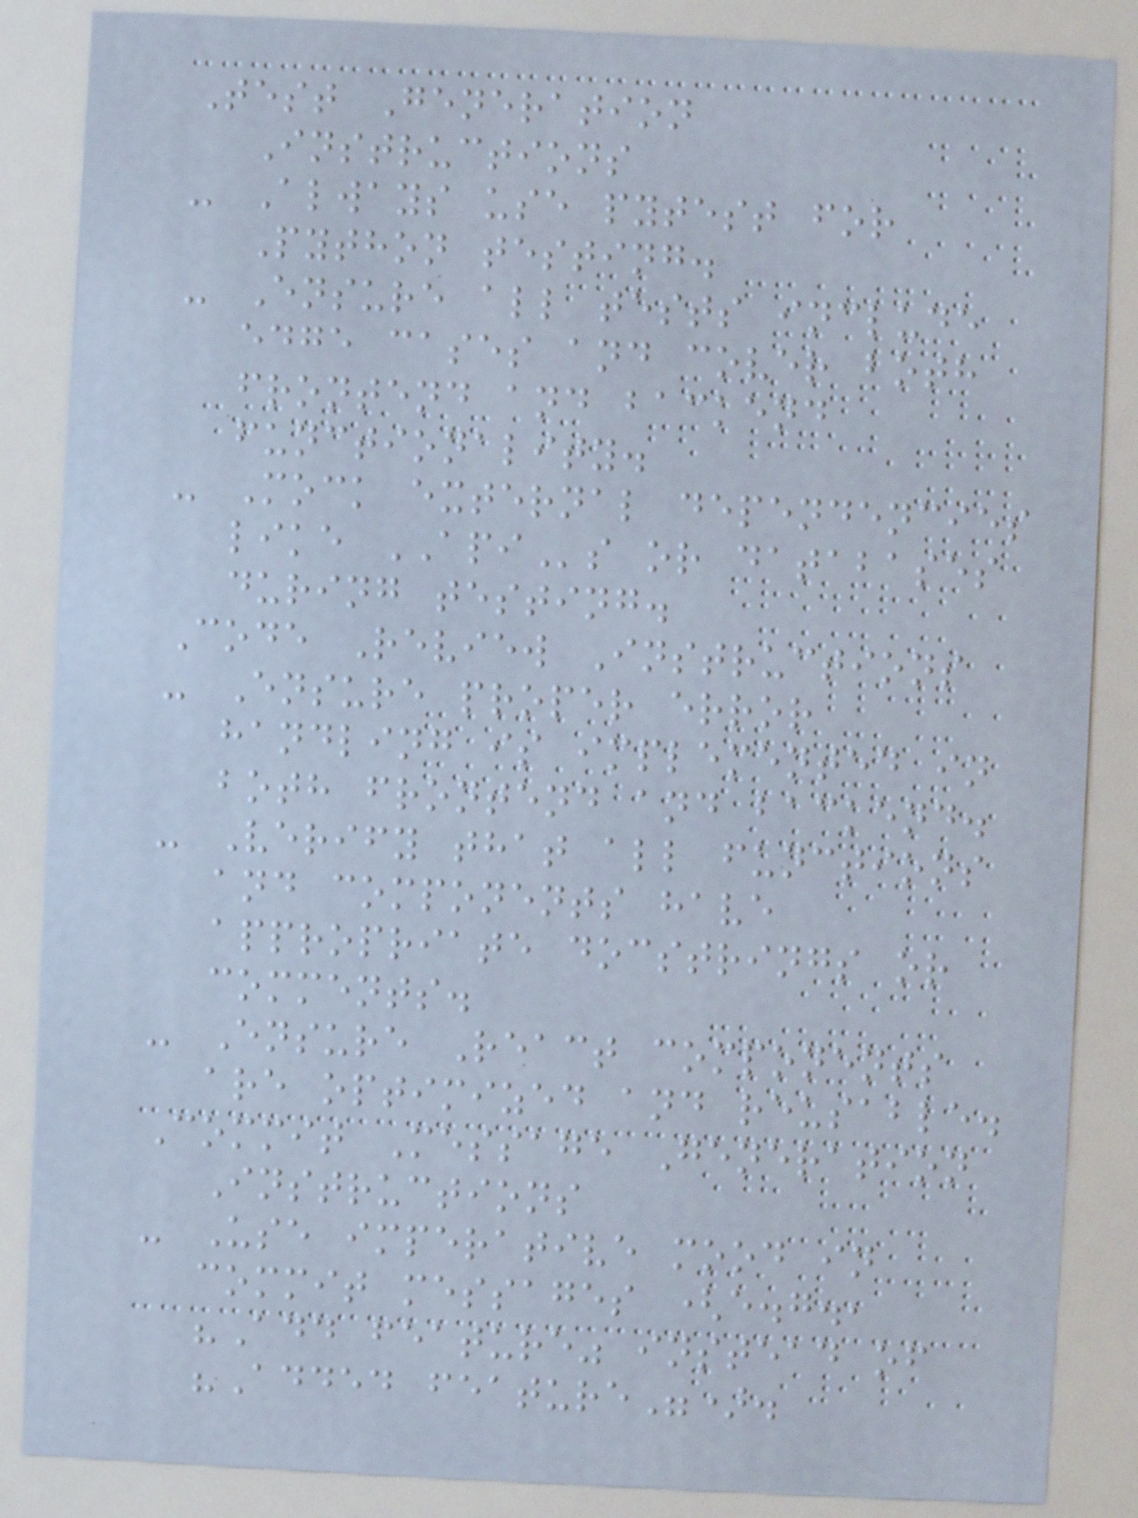Test Generation
Instructions
- Always use pytest for
Python testing.
- Ensure all tests include
edge cases and cover both
frontend and backend
functionality.
- Mock external dependencies
like APIs or databases
during testing.
Code Review Instructions
- Ensure proper error
handling is implemented in
both frontend and backend.
- Verify that all functions
and components have
appropriate docstrings or
comments.
- Ensure React components
are optimized and reusable.
Commit Message Generation
Instructions
- Use imperative mood in
commit messages (e.g.,
"Add feature" instead of
"Added feature").
